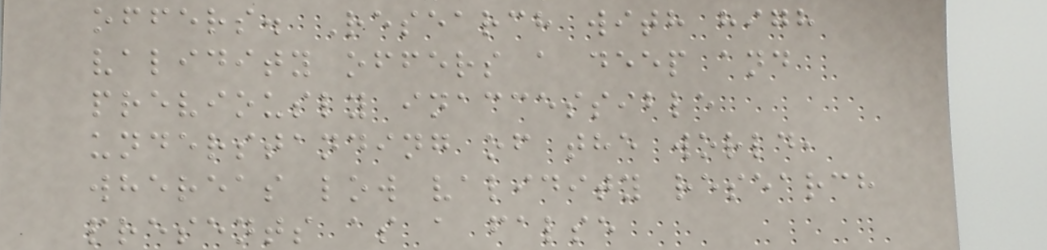offers. Research with high
validity offers a deep and
previously inaccessible
understanding of the world,
whereas low validity research
presents as a false
